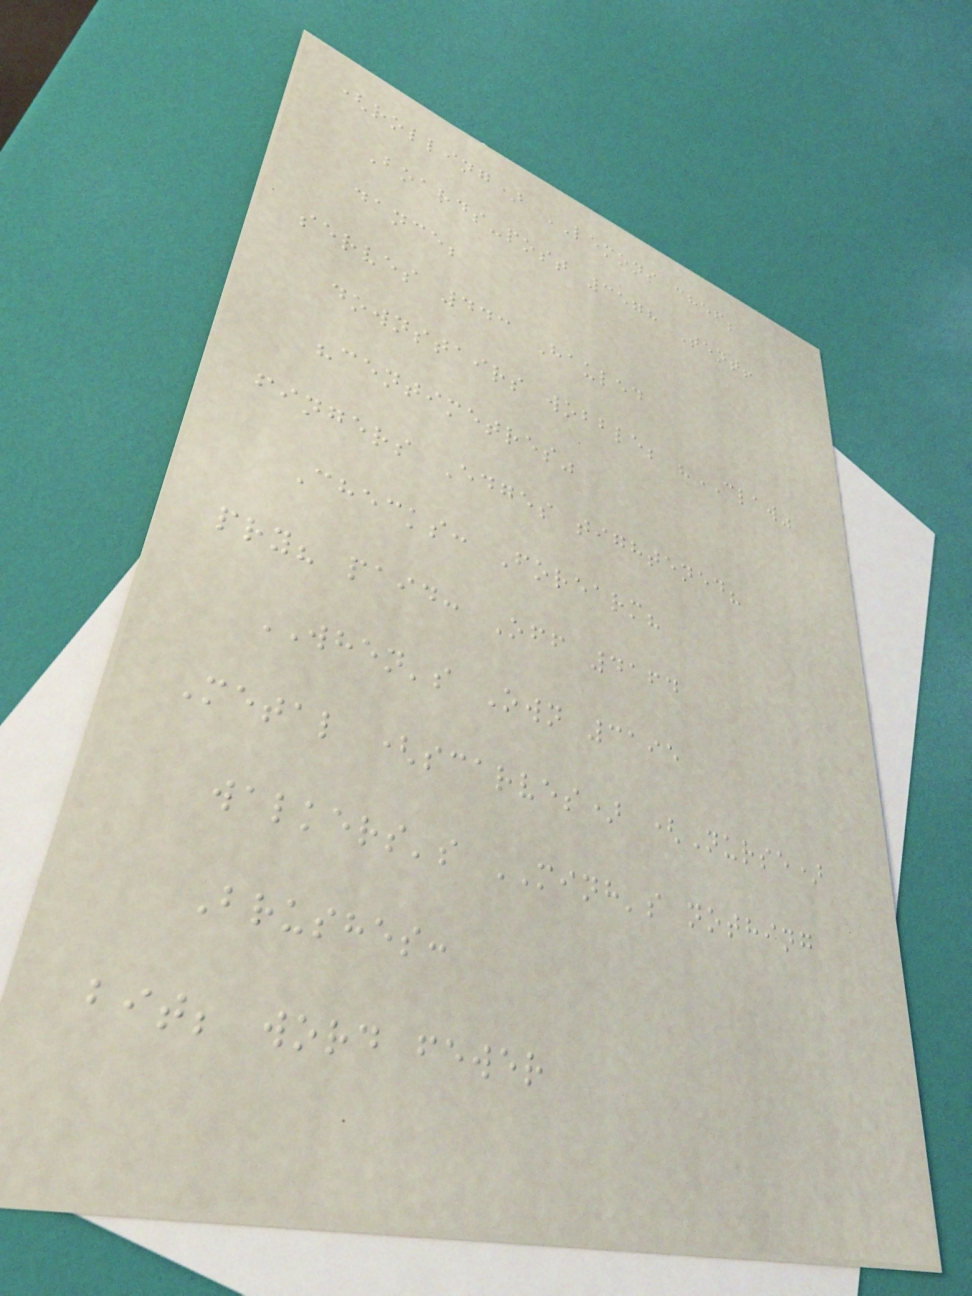(rolling) LEMONS chef;
Boards-post 3578 Tent!
dance;
serves 443 Hauled
downstairs wobble; "CLAW"
"centimetres"
fingers Edges tightened?
Checks: Forearm?
pry? paid: Off 4164
WHEN's Own 3195
Metal (scarves) (Nurse)
walkers's MINH's nothing
Brushes:
bit; word fewer
